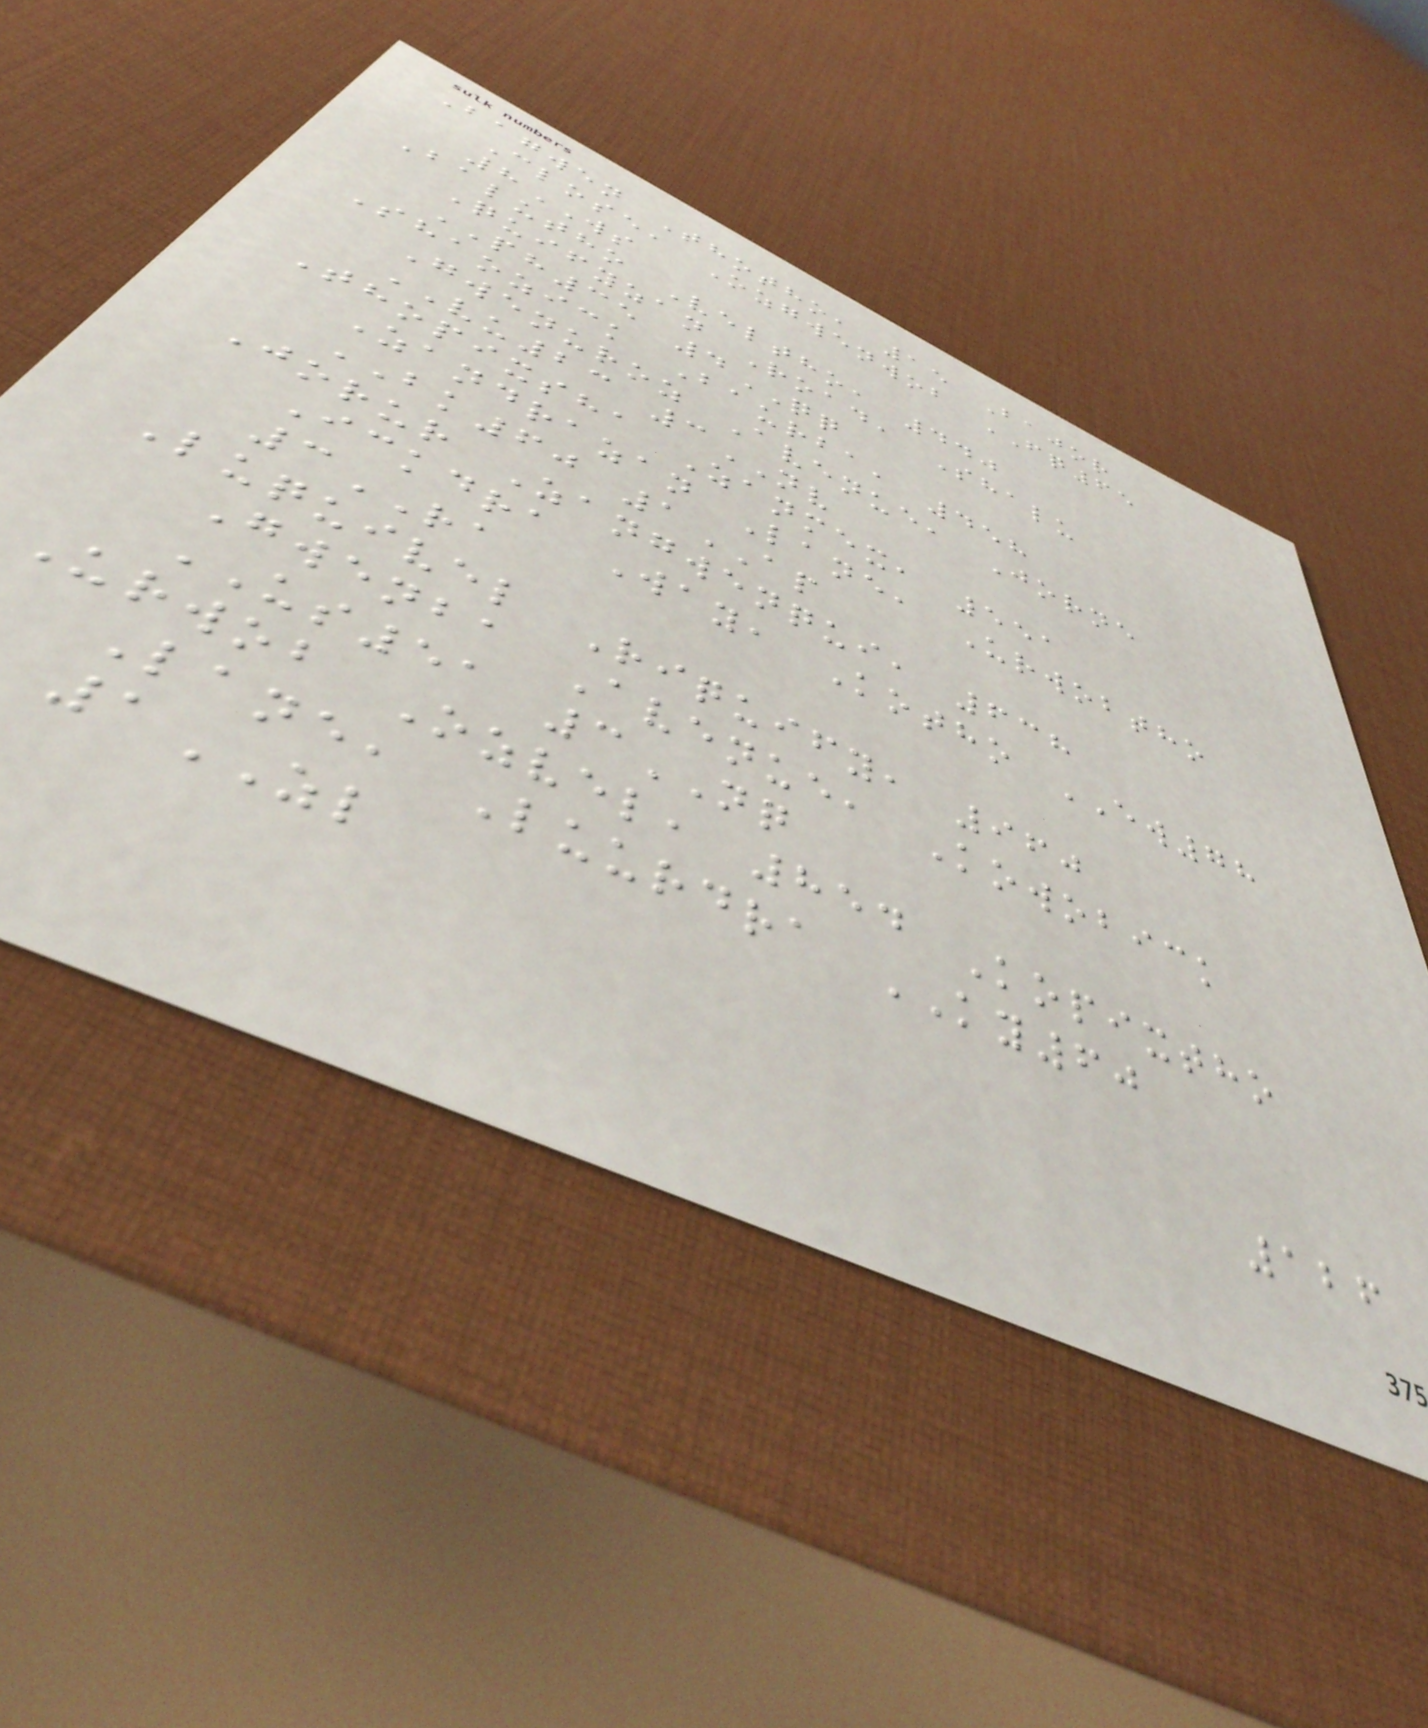Bagwen Thotho, 15 Bajor
Close, Ozgwenwob FQ65
8WS
Balutho Veltho, 440
Quifyzan Road, Shalu
PH35 4QQ
Shaozick Baurba, 458
Gwenuroz Avenue, Jorne
VU23 3NV
Thopixsha Zanmex, 551
Zandrazan Lane, Urwobtho
BK60 1AP
Jorur Zangwenqui, 638
Ickdra Way, Kotho EW78
3RA
Luquivel Riquify, 960
Gwenba Avenue, Kowobick
US51 3NQ
Urwob Ozvel, 854 Kopixtho
Lane, Luurdra KY60
1ZL
126
